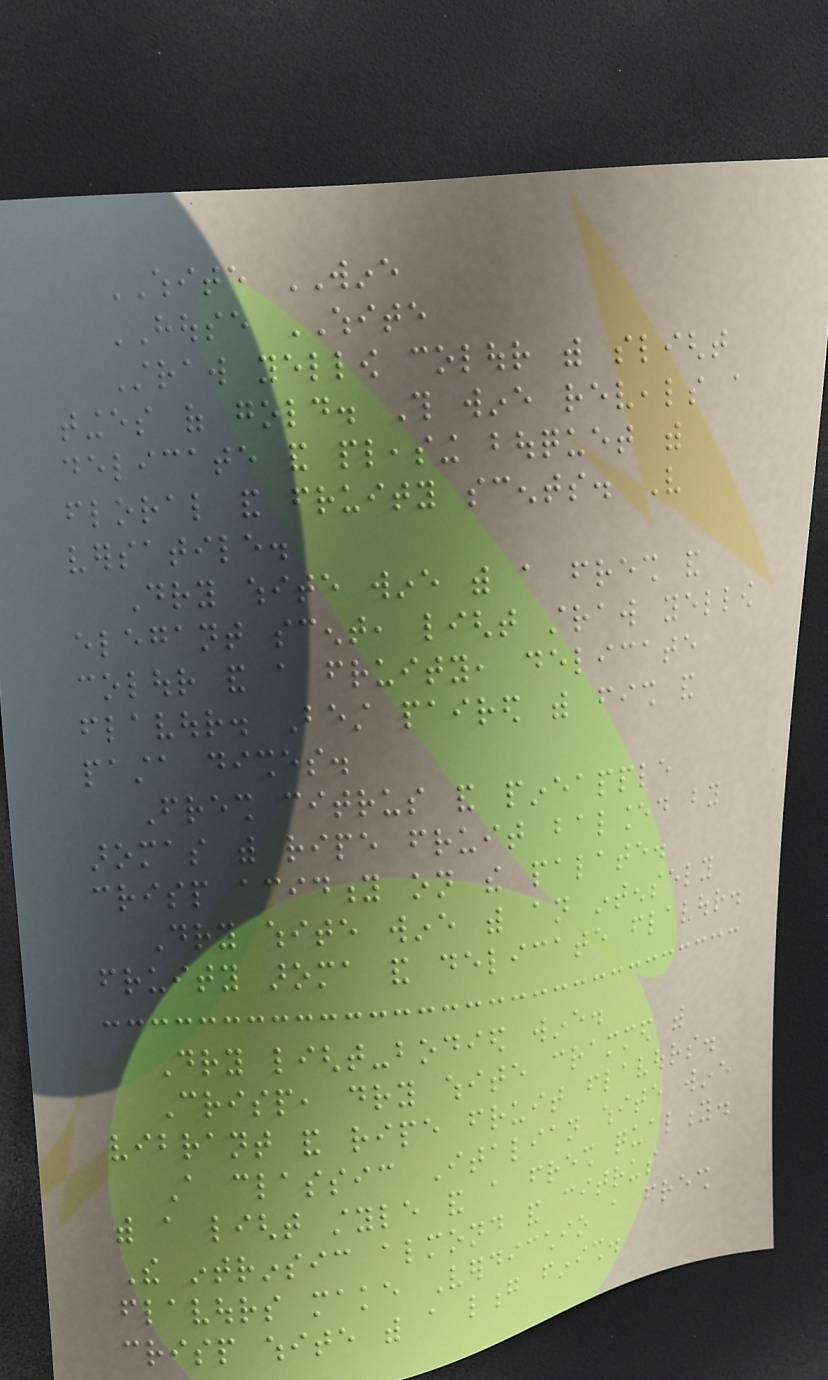WHITE WINE
HOUSE WHITE
Straw yellow colour with slight
tinges of gold. This wine reveals a
delicate and pleasing bouquet with
floral and fruity scents. Very
versatile.
Dry white wine with a fresh and
elegant scent, light straw yellow
colour and a fruity, delicate
flavour. Best paired with fish and
pasta dishes.
Fresh citrus and pineapple
aromas with ripe fruit balanced by
crisp acidity on the palate.
Dry white wine with an intensely
fruity aroma and delicate flavour.
Dry light-bodied wine.
Crisp, dry white crammed with
vibrant and ripe fruit flavours.
A classic Italian white wine
with a light style and a fresh quality.
The intrinsic almond and citrus
flavours make Verdicchio a fresh
crisp white with a long finish.
